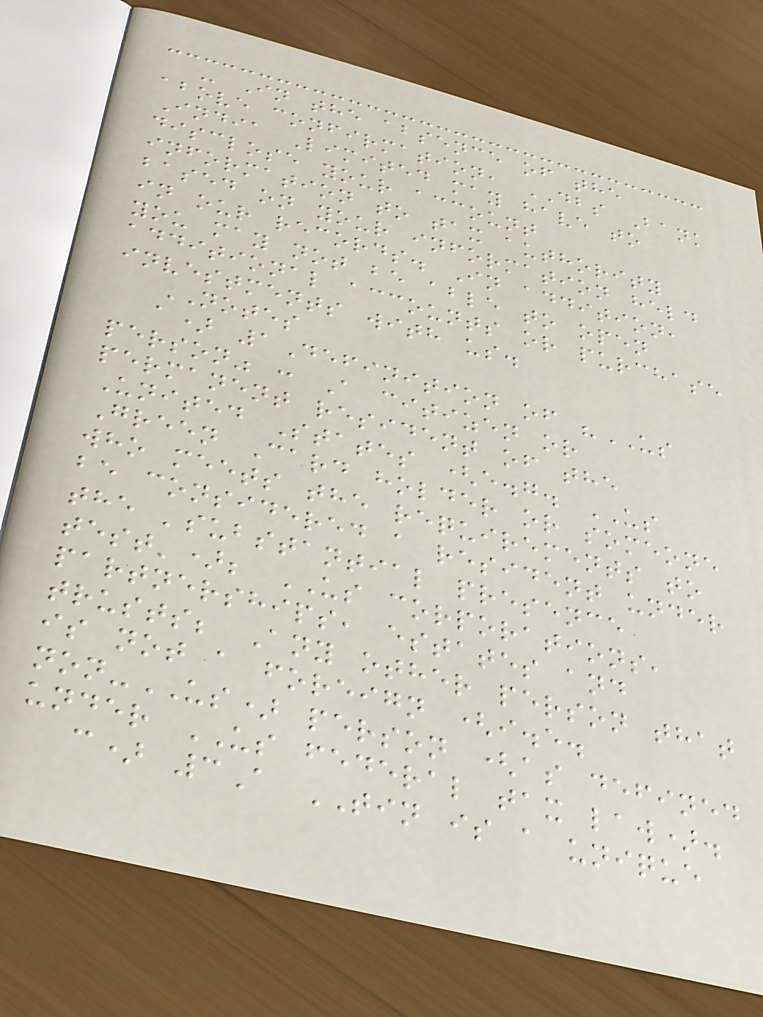- In the absence of the
above confirmation, DBS Bank
India Limited may have to
disclose your account
information to tax authority
based on your information held
in our records. In addition,
you may not be able to open
additional accounts or purchase
investments with us.
NOTES
a) 1Definition of "US
person" : A citizen or
permanent resident of the
United States (e.g. US
Green Card holder or someone
who meets the requirements to
be considered a resident under
the 'substantial presence
test'); US corporations,
partnerships, estates and
trusts; Any other person that
is not a foreign (i.e.
non-US) person (as defined
under US federal tax law).
c) 3A TIN is a unique
